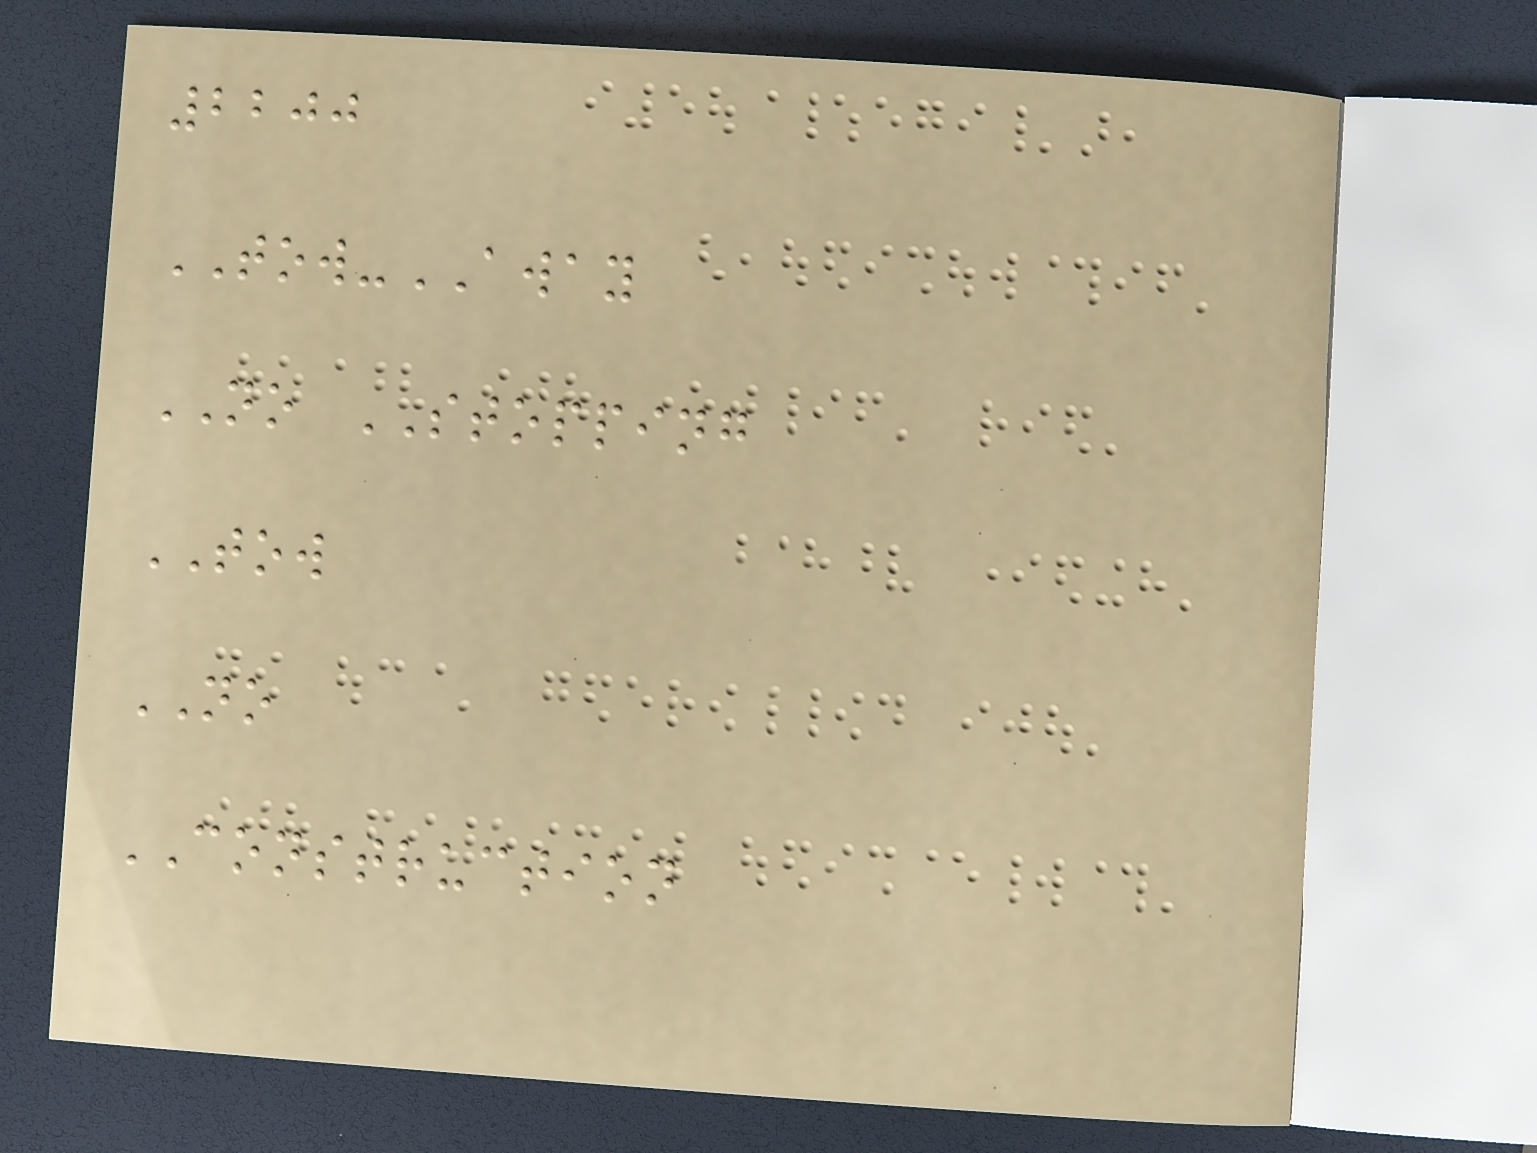2200
TOW-AWAY
NO STOPPING
TOW
NO
CONSTRUCTION
